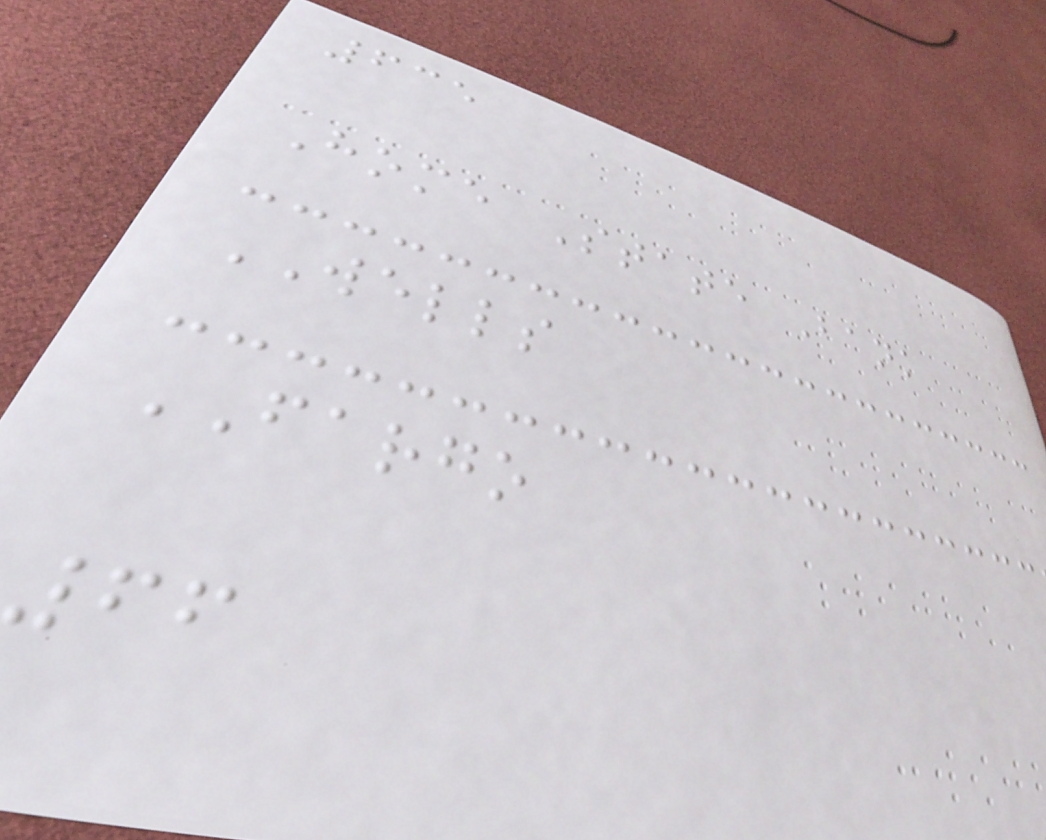635
Home State Bank
WELLS
FARGO
66
